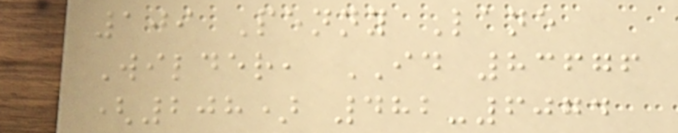109 Penny Lane
Wilder, ID 83676
(208) 482-6074
